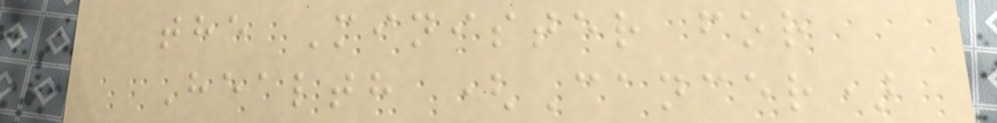the Minister for
Health (Cancer)
